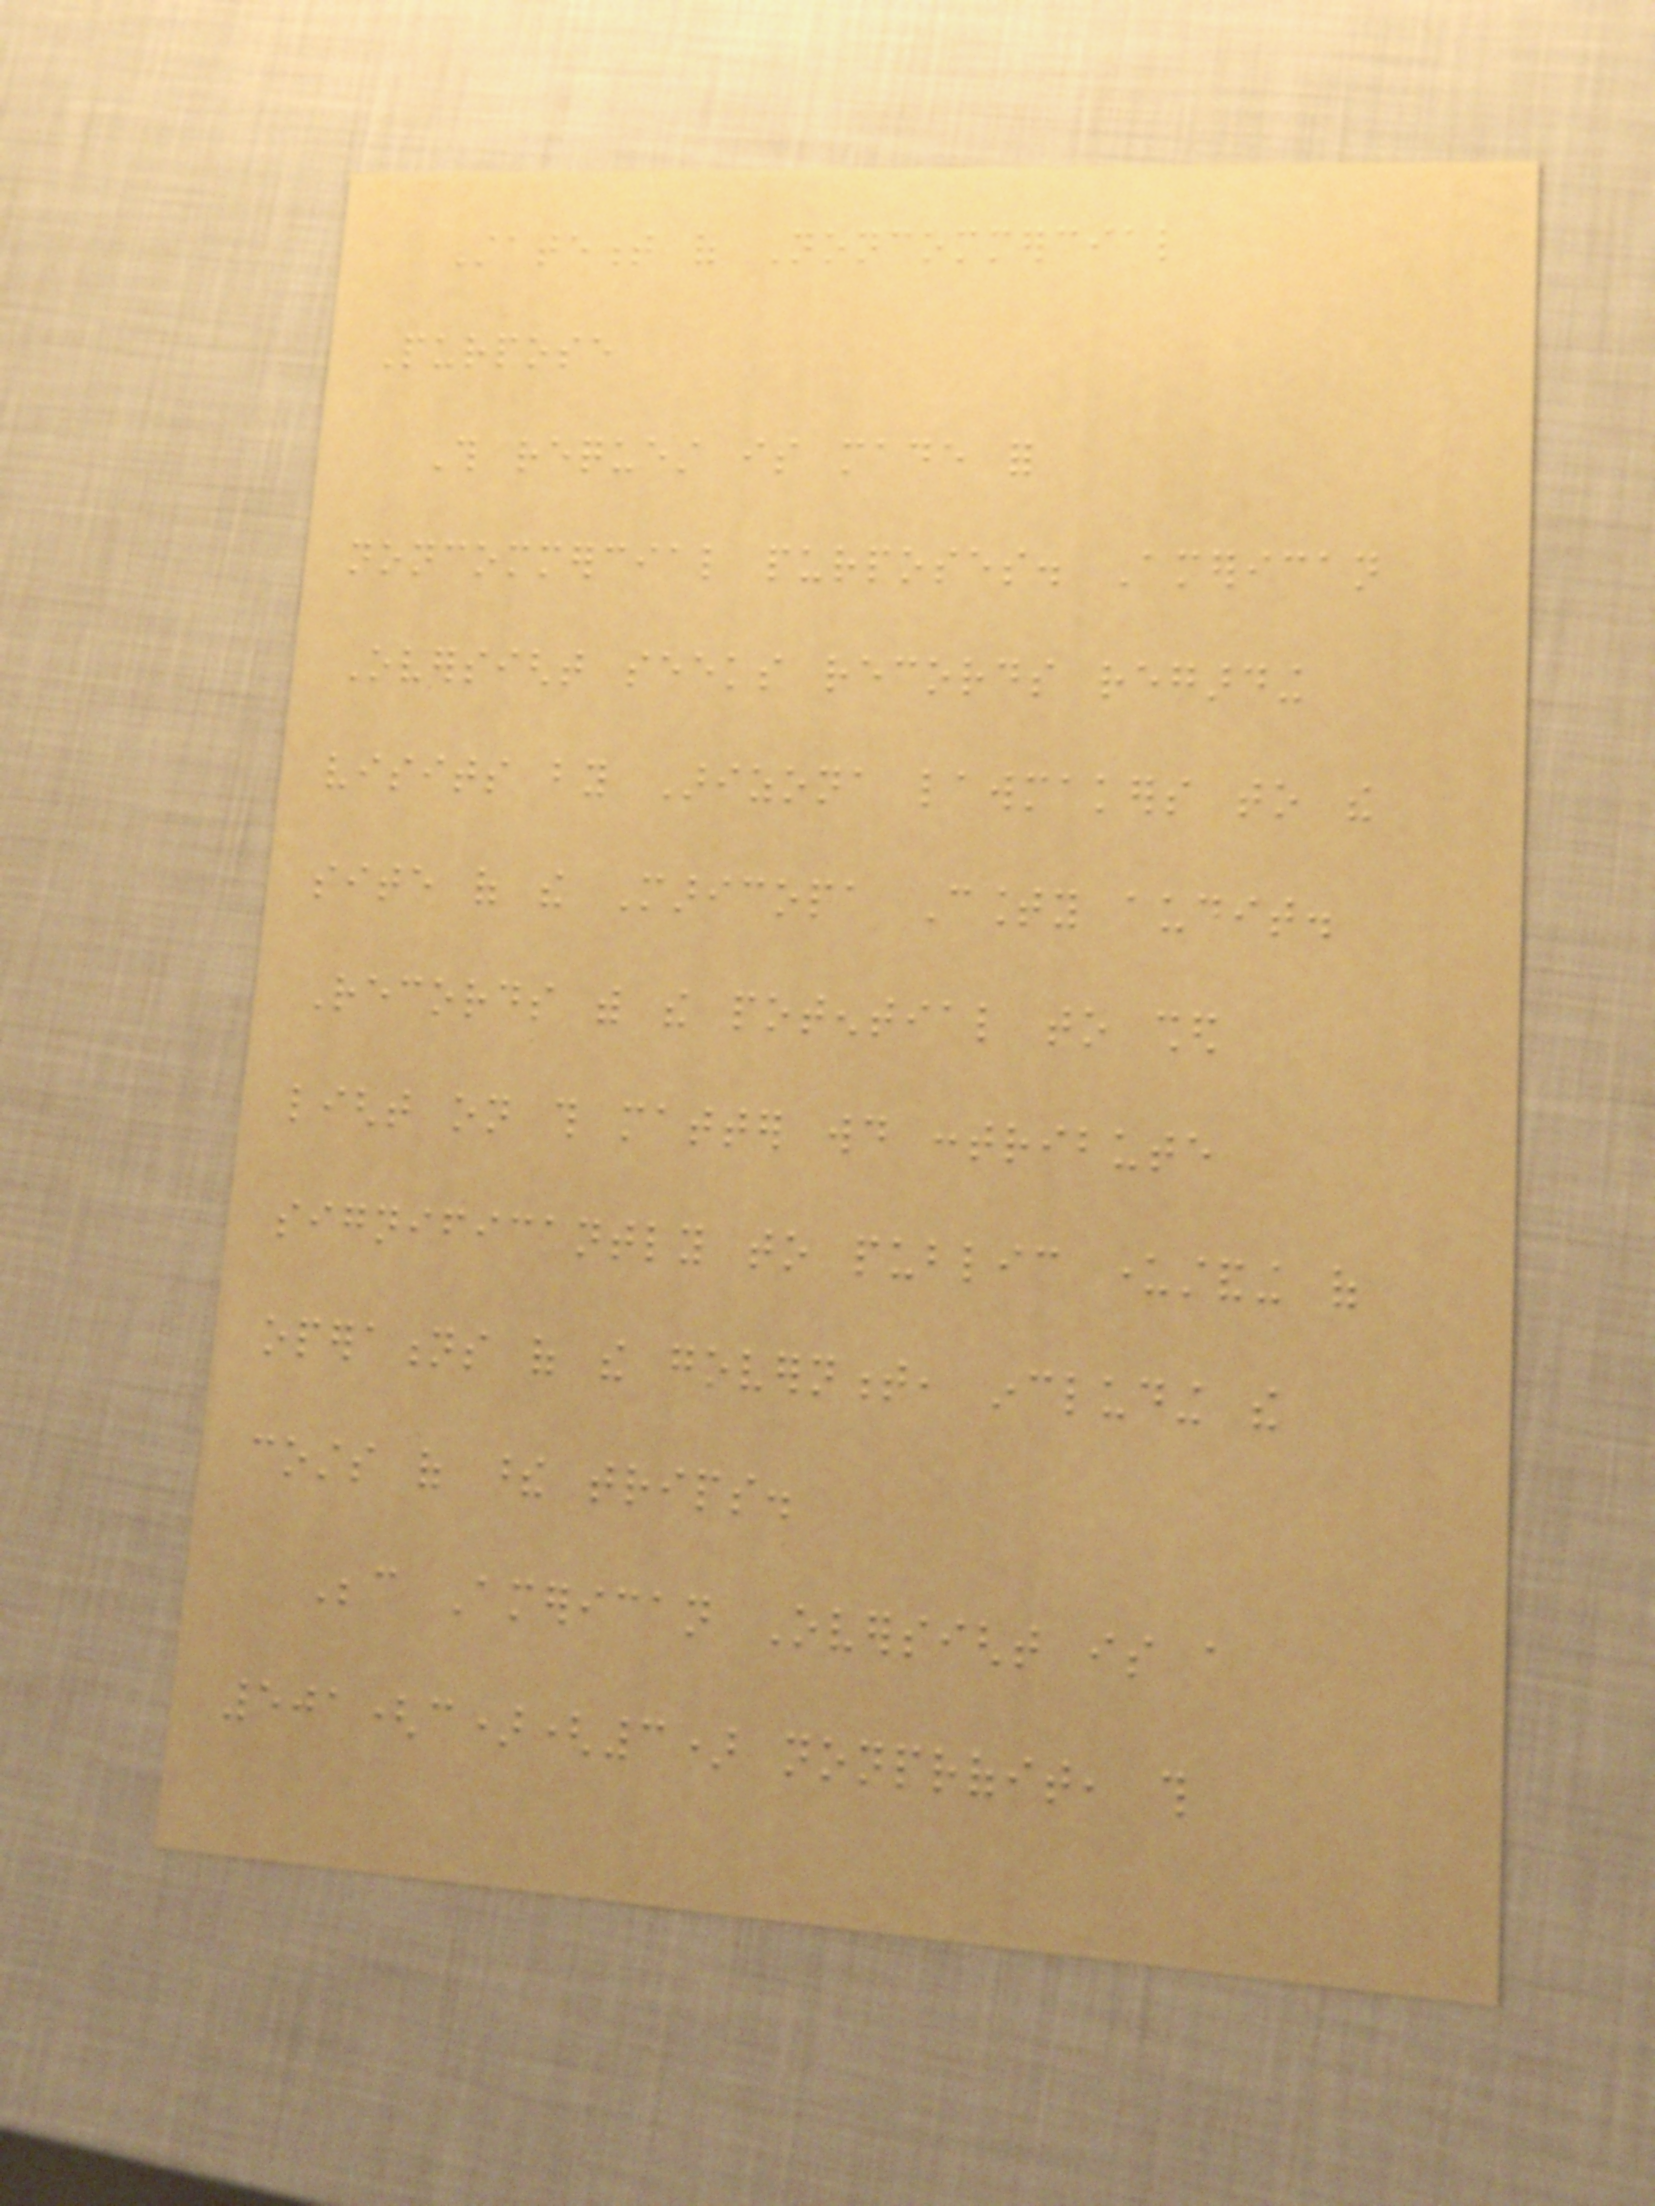Statement of Noncommercial
Purpose
This request is made for
noncommercial purposes. American
Oversight seeks records regarding
visits by Arizona lawmakers to the
site of the Maricopa County audit.
Records with the potential to shed
light on this matter would contribute
significantly to public understanding of
operations of the government, including the
costs of these trips.
Because American Oversight is a
501(c)(3) nonprofit, this
